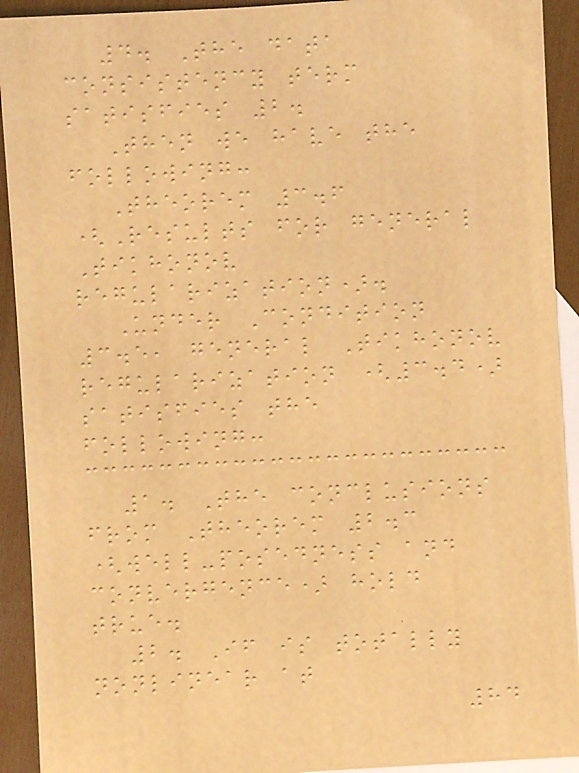4. The data
consistency term
satisfies 2.
Then we have the
following:
Theorem 3.6
(Results for general
Tikhonov
regularization).
Under Condition
3.5, general Tikhonov
regularization (3.4)
satisfies the
following:
1. The conclusions
from Theorem 2.3
(well-posedness and
convergence) hold
true.
2. If is totally
nonlinear at
84
